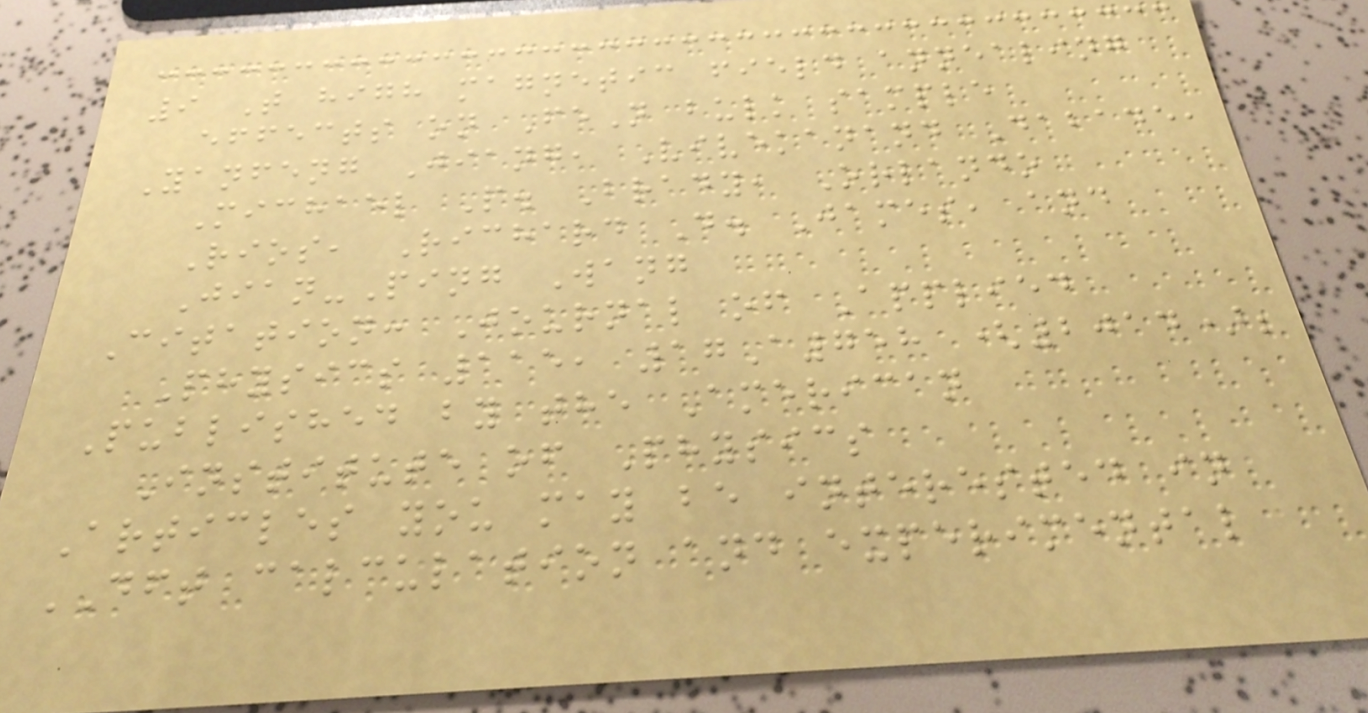9 T high magnetic field annealing
effects on FeN bulk sample
Yanfeng Jiang, Vivekanand Dabade,
Michael P. Brady, Orlando
Rios, Richard D. James, and
Jian-Ping Wang
Citation: Journal of Applied
Physics 115, 17A758 (2014);
Published by the American
Institute of Physics
Articles you may be interested in
DFT calculation and experimental
